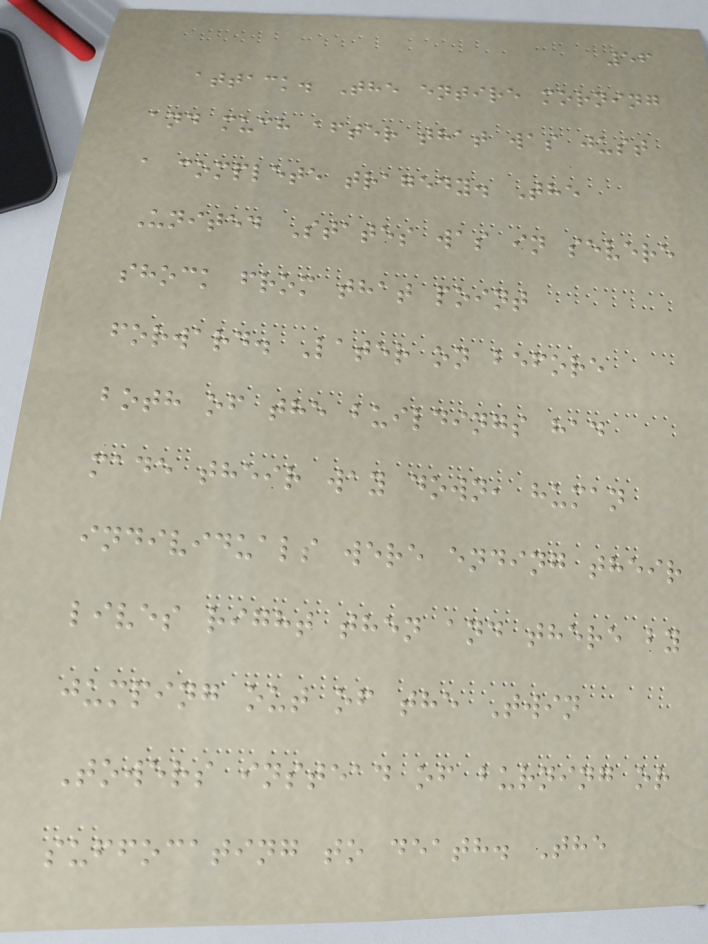56
attack. The entire morning
and much after that was just
a complete tragedy. The
United States was in severe
shock from that point
forward. Later on before
both of the buildings had
made their way down, human
individuals were ending their
lives right then and there by
jumping out of the Twin
Towers instead of burning or
suffocating to death. The
